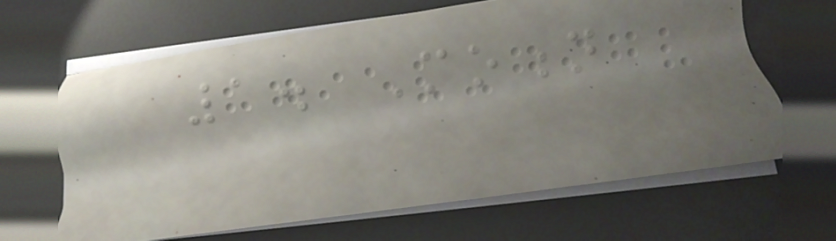1. Motion
